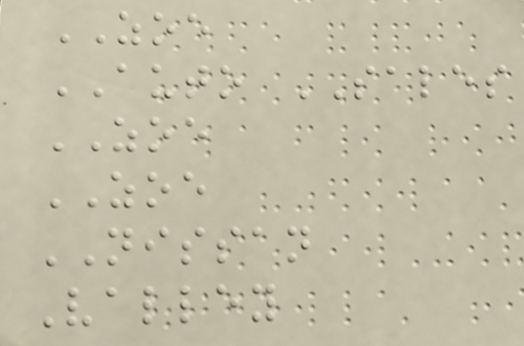ZOE
AUTO SALES
ZOE
ZOE
NISSAN
Valley
